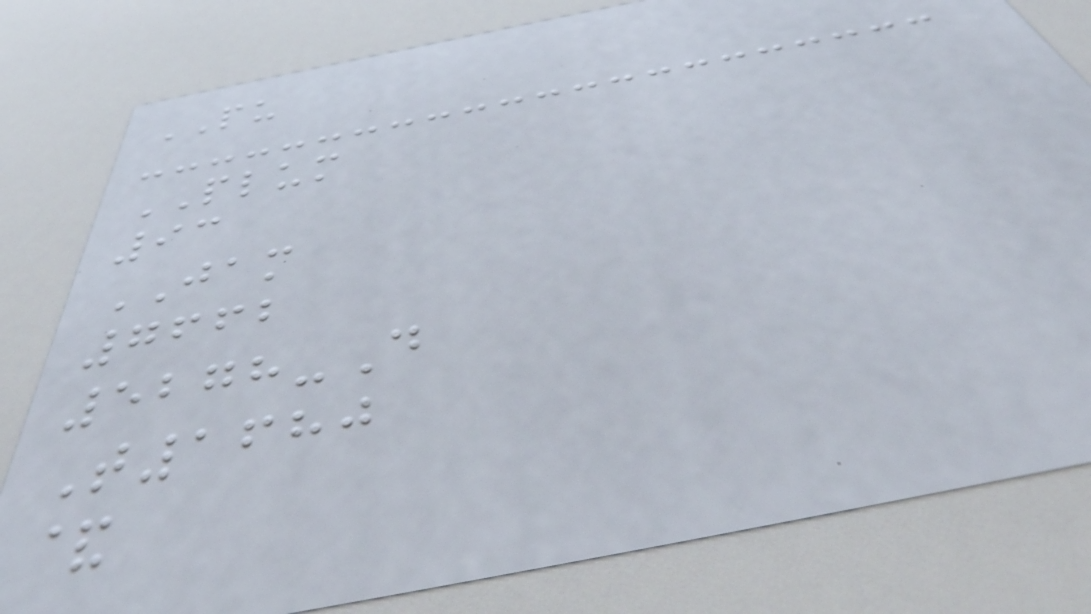PU
PLUM
93
JAM
7662
5278-D
T1680
&
